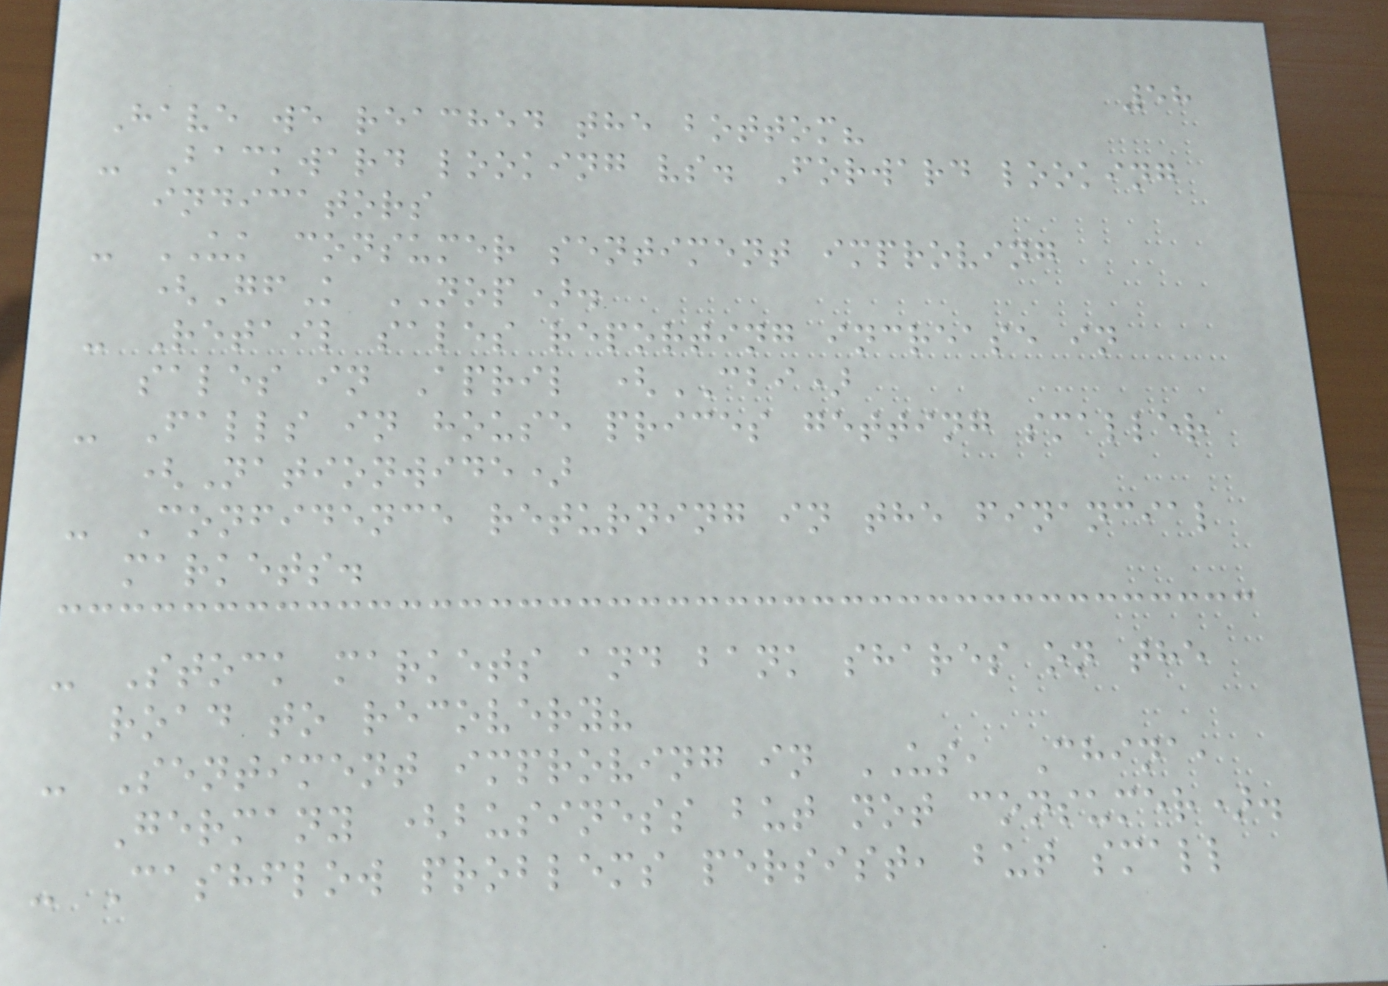58
Have we reached the bottom?
- Backward looking vs. Forward looking
indicators
- UK consumer sentiment improving
(GfK NOP).
- Retail sales reporting increase in
sales in April (CBI)
- Falls in house prices getting smaller
(Nationwide)
- Confidence returning in the financial
markets.
- Stock markets and bank shares on the
road to recovery?
- Sentiment improving in US, China,
Germany (business but not consumer).
- Cashflow problems persist, but small
